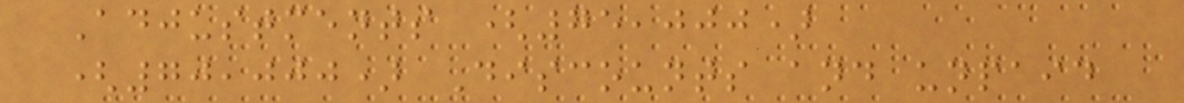Adjustments (75,000)
(70,000) Discounts and unpaid
